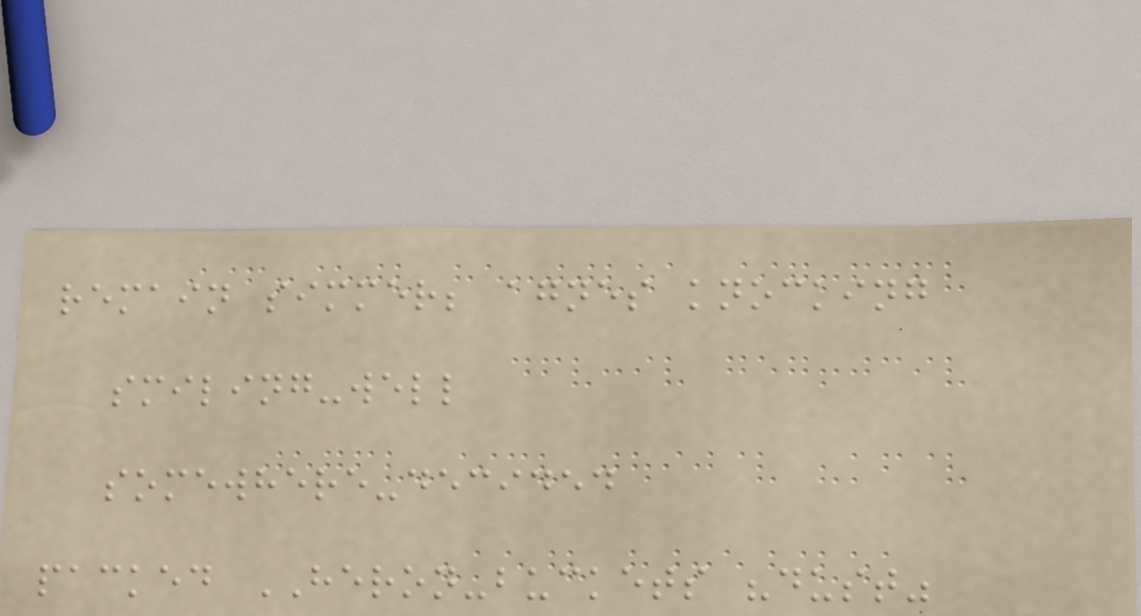remain simmer; agnes knocking
smiling-well
somewhere-decided
packed HERON-buckets "dust"
